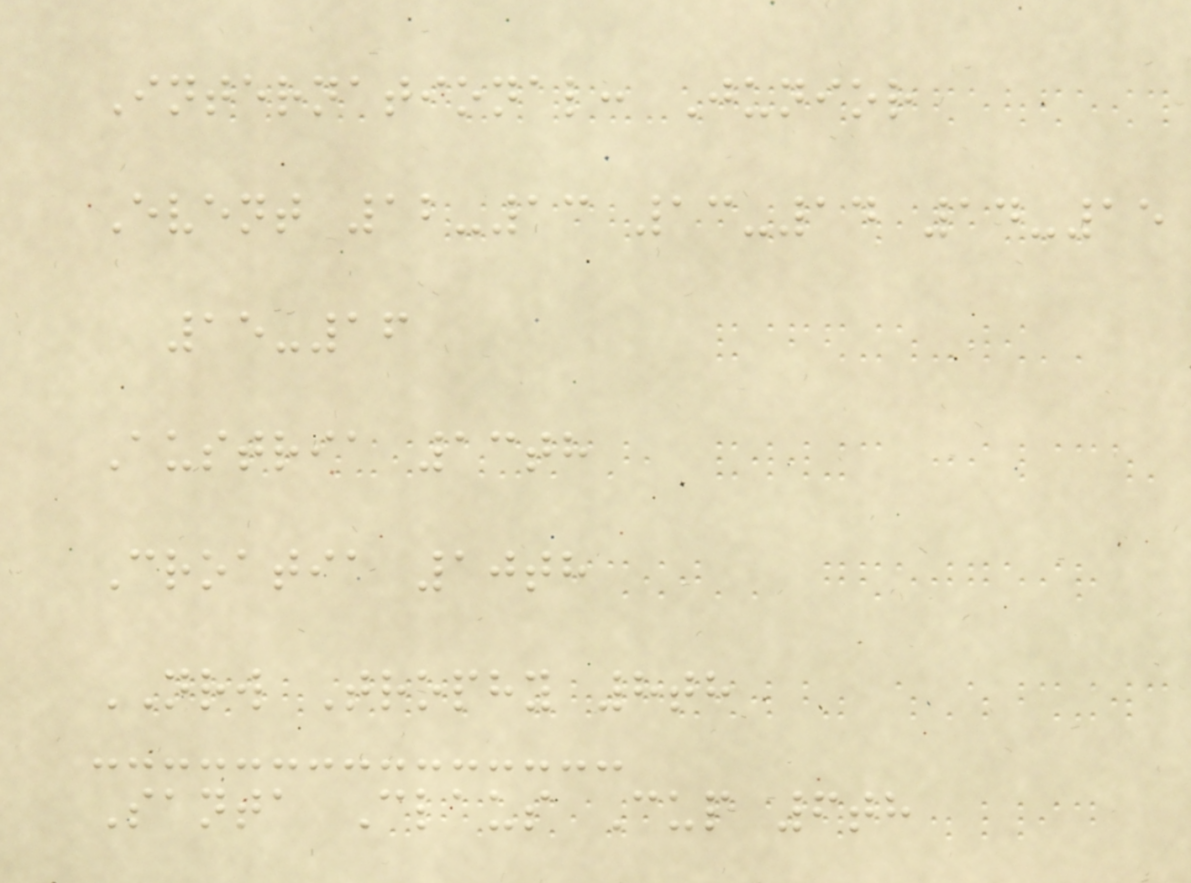International: Junior
Event 12-13 13-14 14-15
15-16
Austria 13th
Croatia 10th
NRW Trophy 8th
Santa Claus Cup 6th
